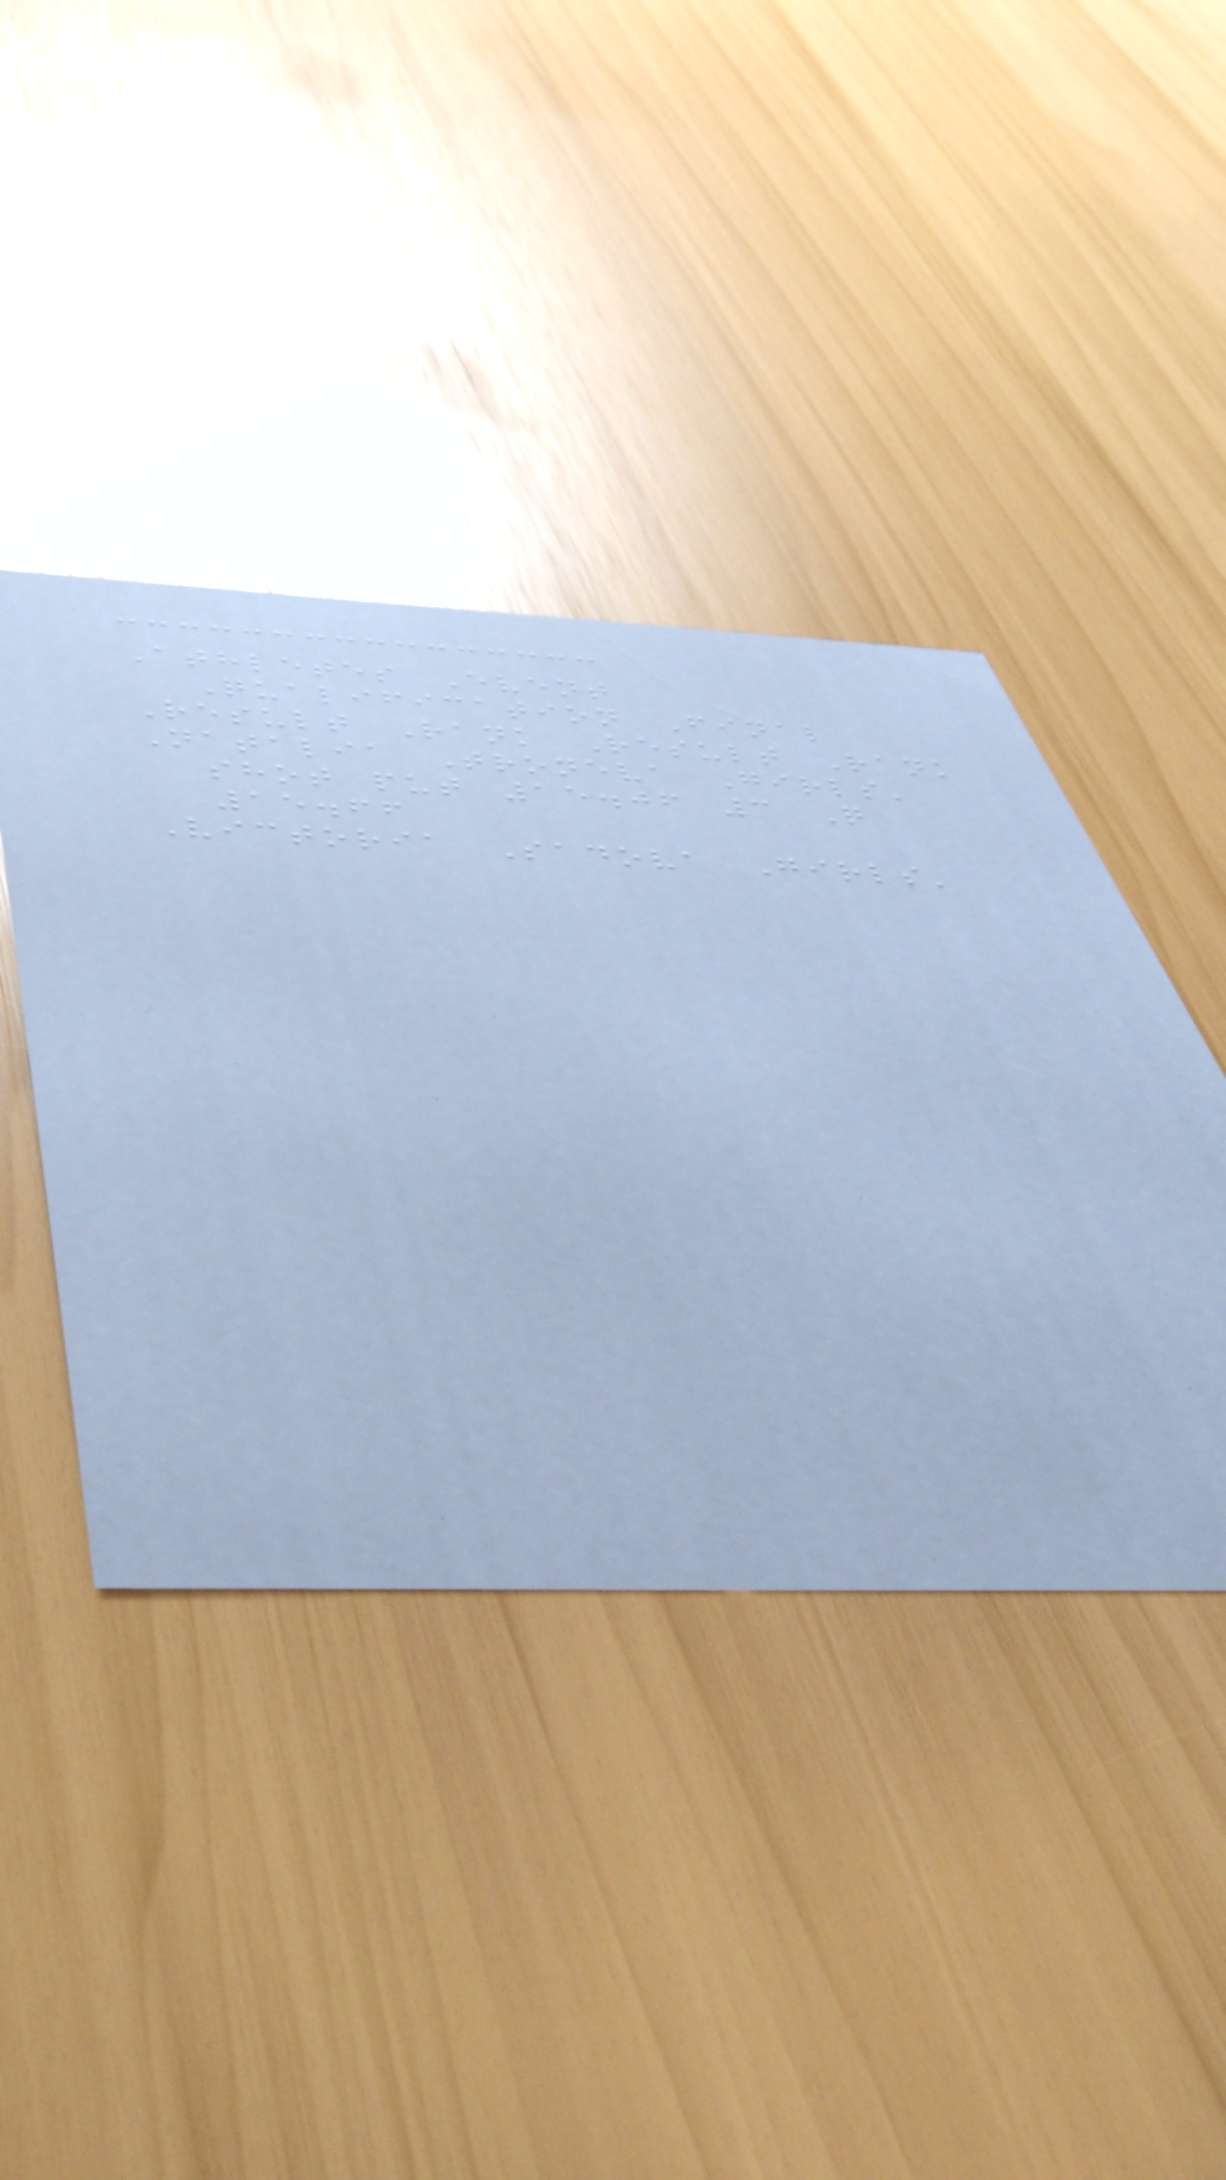Athletes Event
Qualification Final
Result Rank Result Rank
Natalia Troneva Girls'
shot put 15.06 3 Q
15.66
Victoria Sadova Girls'
